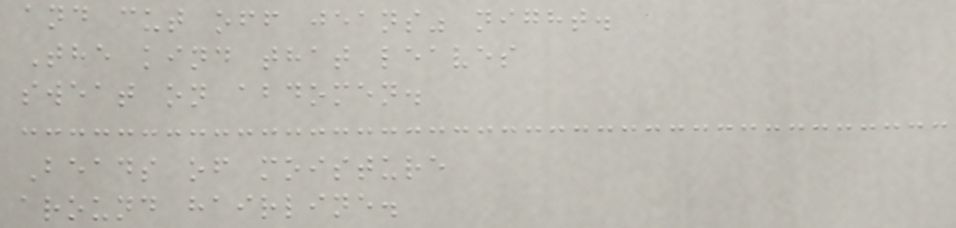and cut off jeans" night.
The kind that leaves
sweat on abdomen.
Beads of moisture
around hairline.
